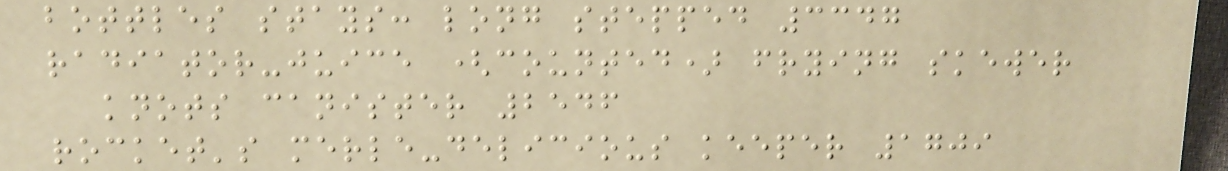bottles stays: long stepped 3347
radiator-juice (counted) frying skewer
knots canister 2546
rocket's merle-delicious keeper 1709
